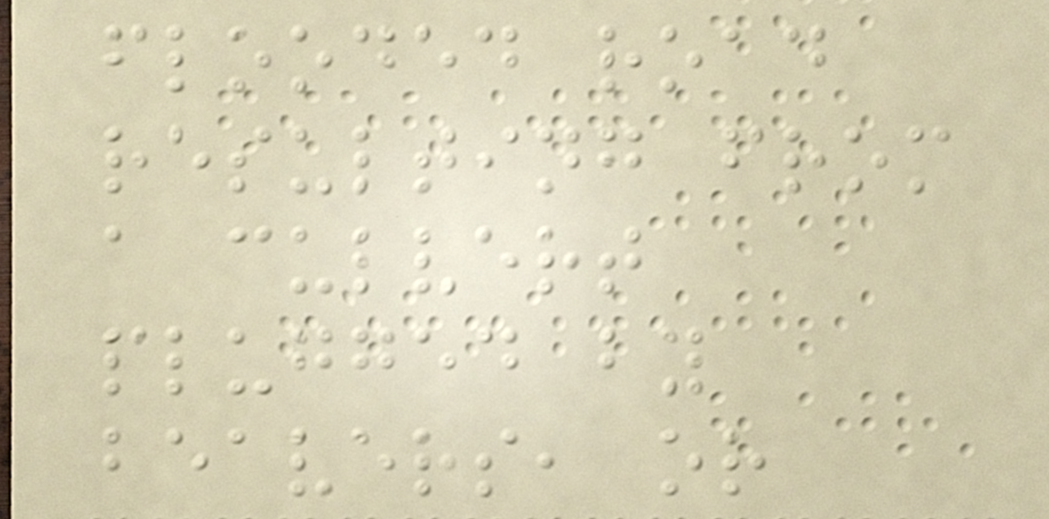flooded road
resulting from
a culvert
plugged by
beavers, or
